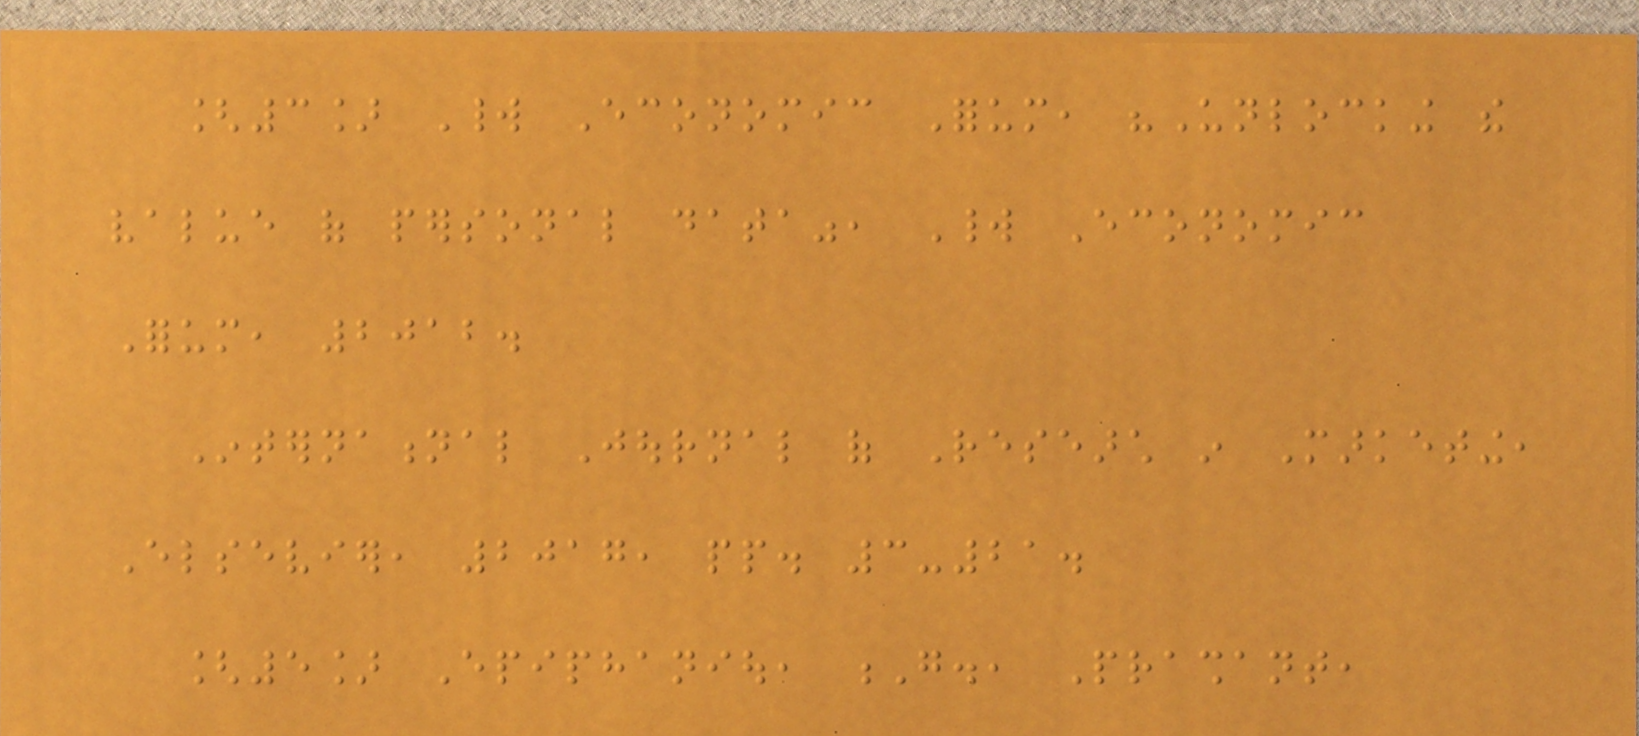[3] World Economic Forum, "Unlocking the
value of personal data", World Economic
Forum, 2012.
International Journal of Research in Marketing,
Elsevier, 2017, pp. 3-21.
[5] Epiphaniou, G., Prashant,
